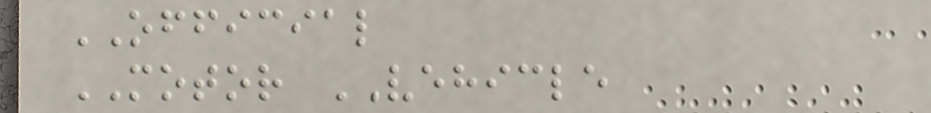OFFICIAL
MOTOR VEHICLE
